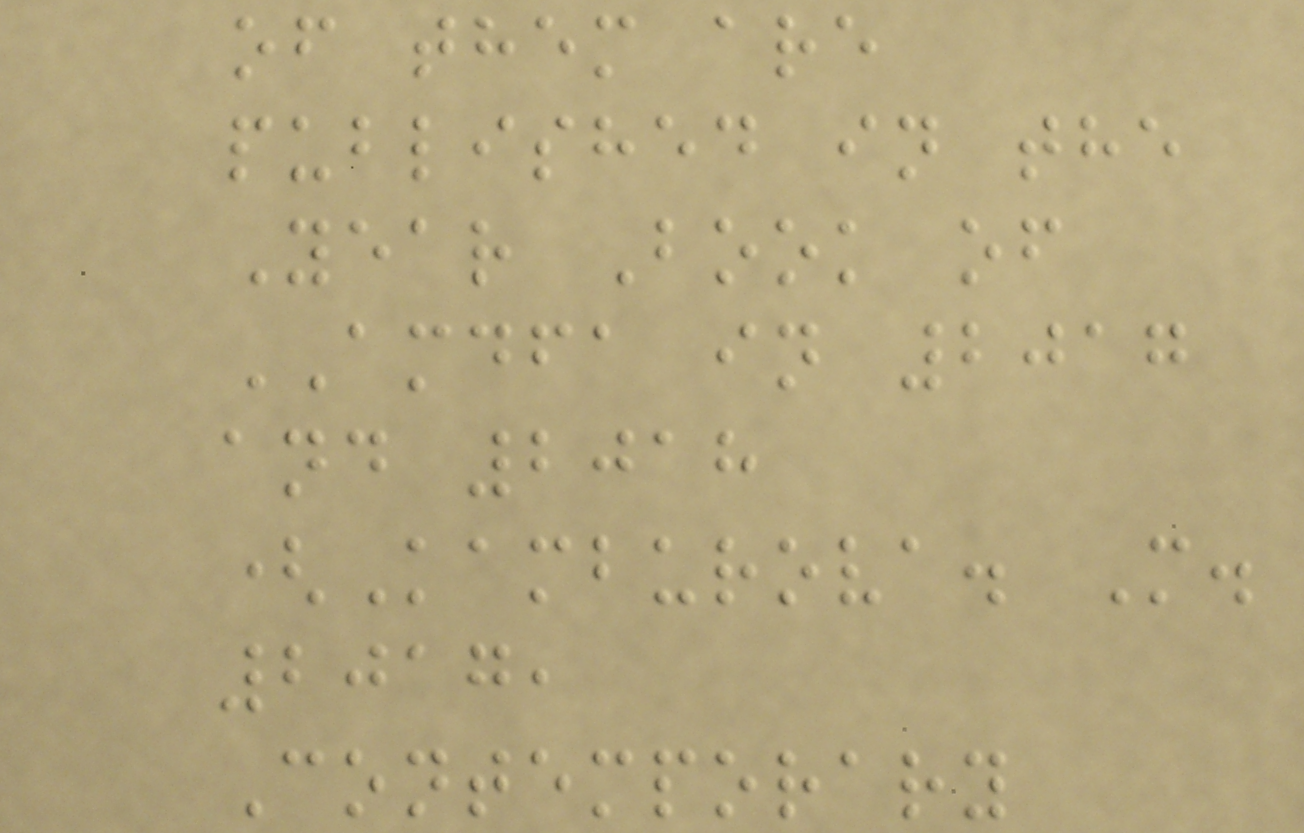of them are
published in the
Year Book of
AMDFA in 2017
and 2018
(Kamburova. M.
2017,
Contemporary
